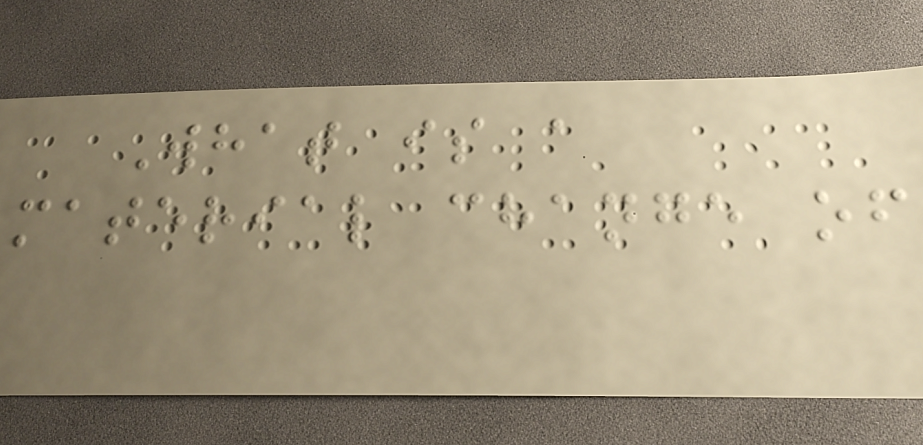What is a
material change of
